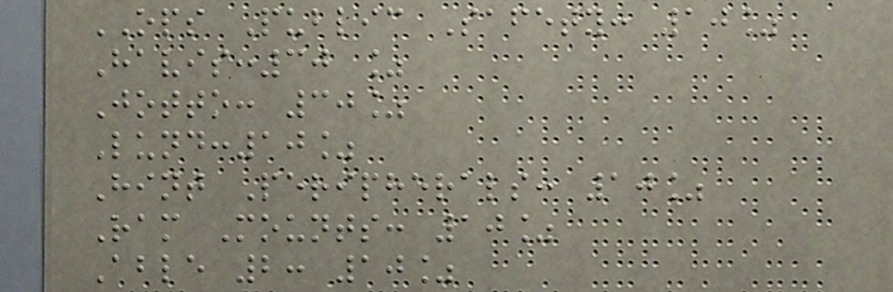OPS Public Safety: 10%
Havis:30 %
Jotto: 30%
Lund:10%
Hint Peripherals: 10%
Ram Mounts: 10%
Able 2: 10%
